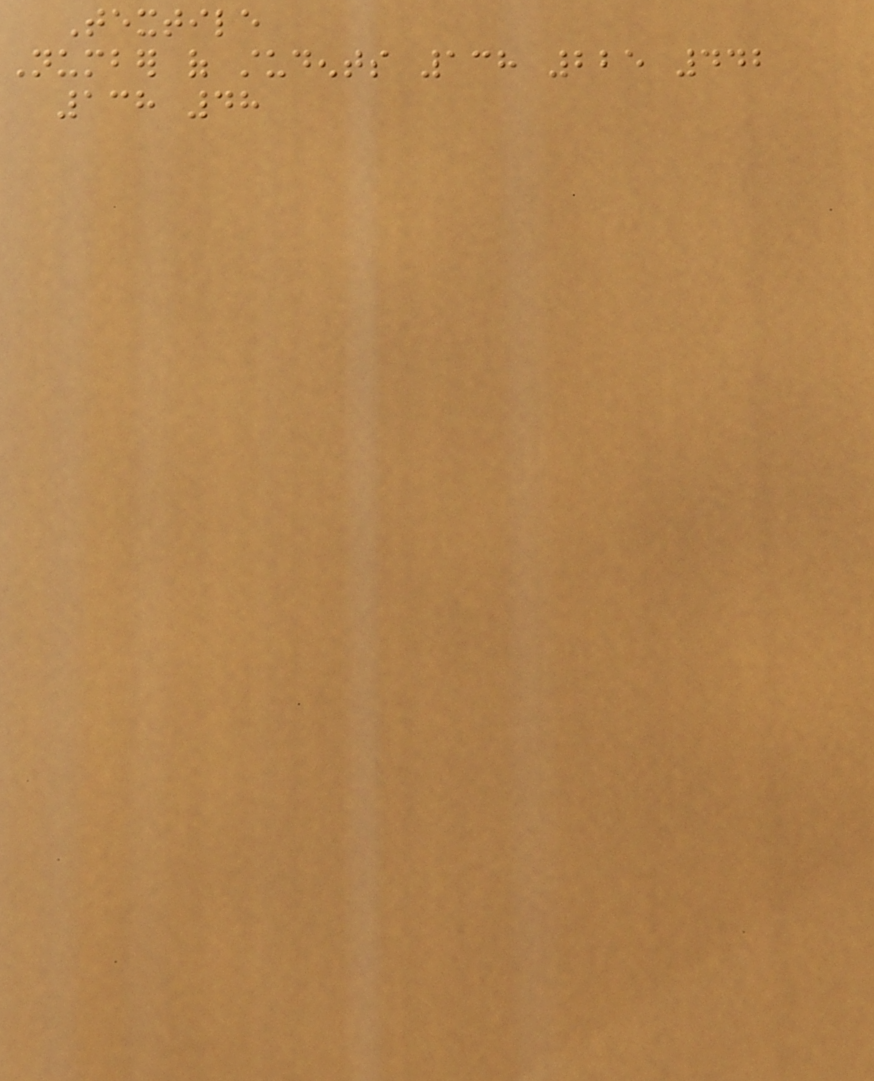Textile
Number of students 138 225 442
138 48
